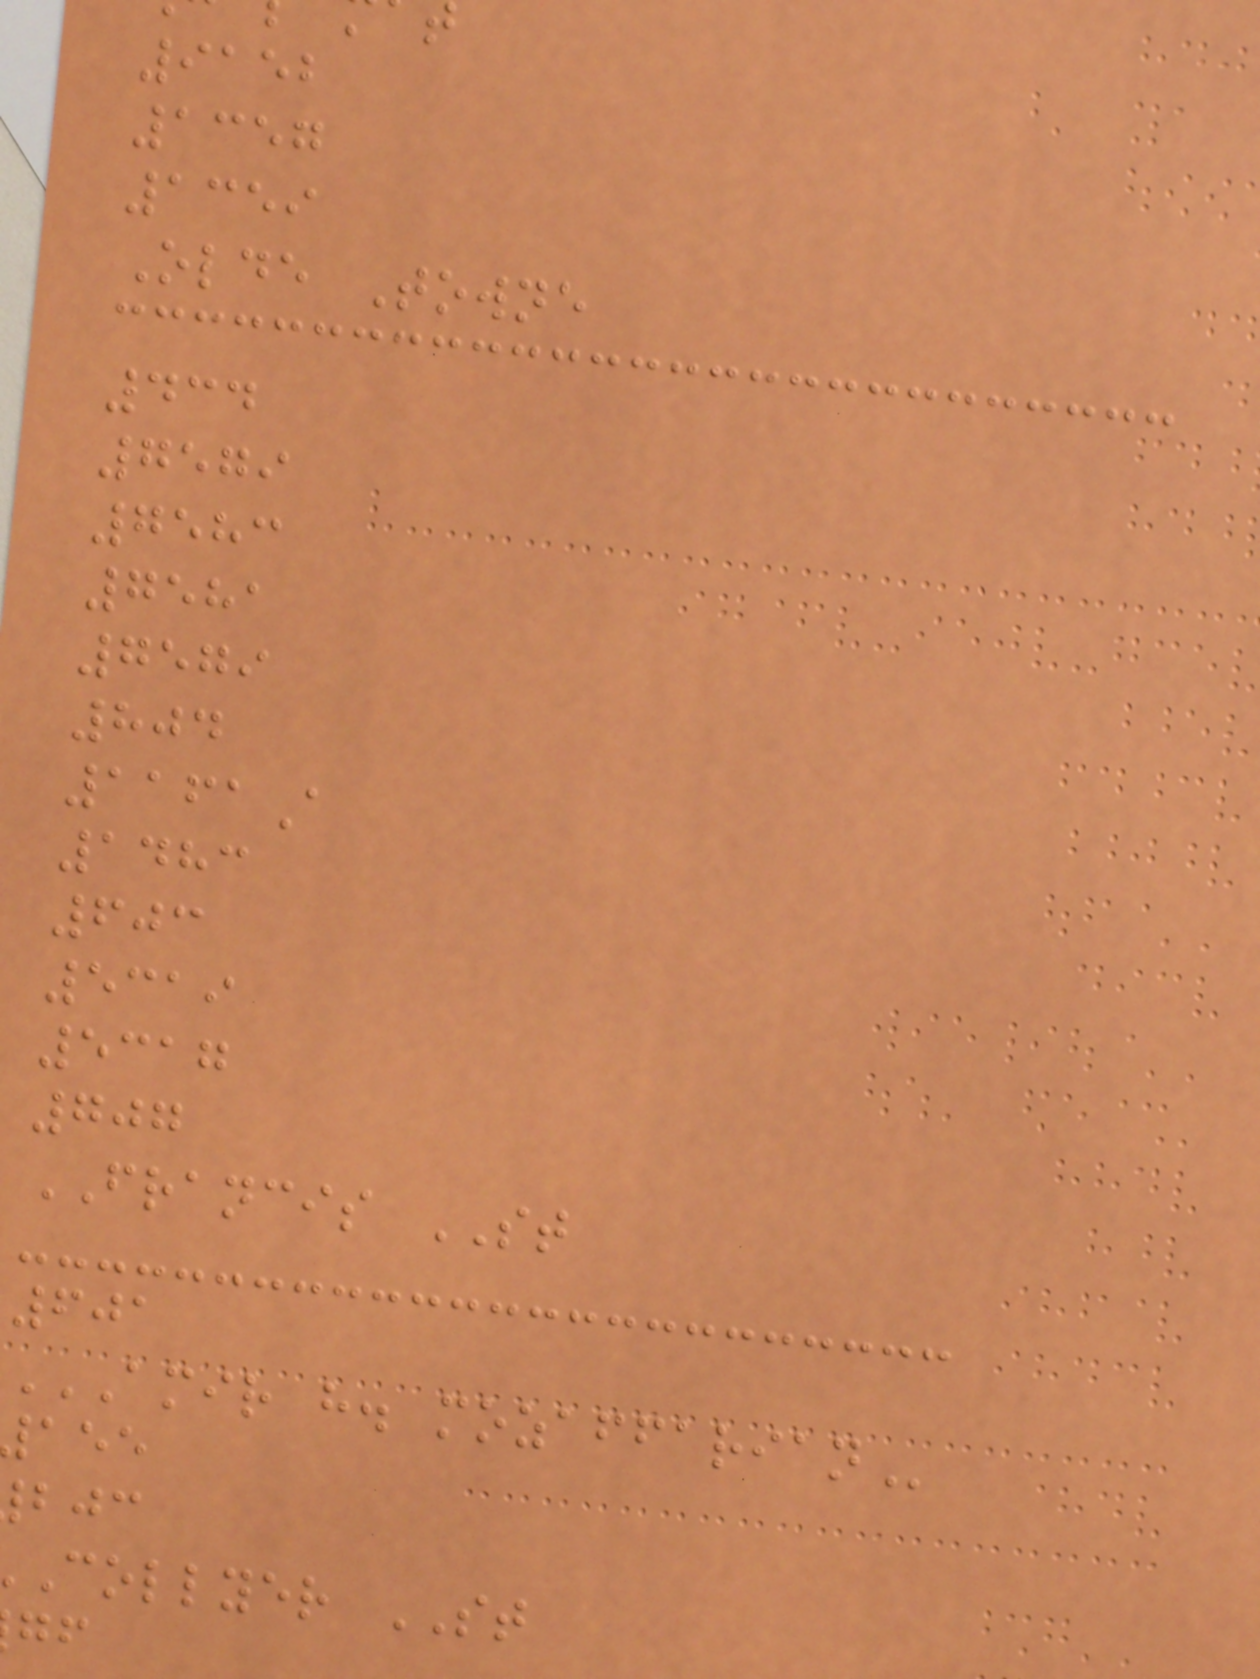9152
1357
1359
Olde Towne
434
7579
7583
7581
7579
804
1161A
1483
603
5319
5317
707
FRANCIS ST
601
AMIR H. MOZAFFARIAN
collyer ST
